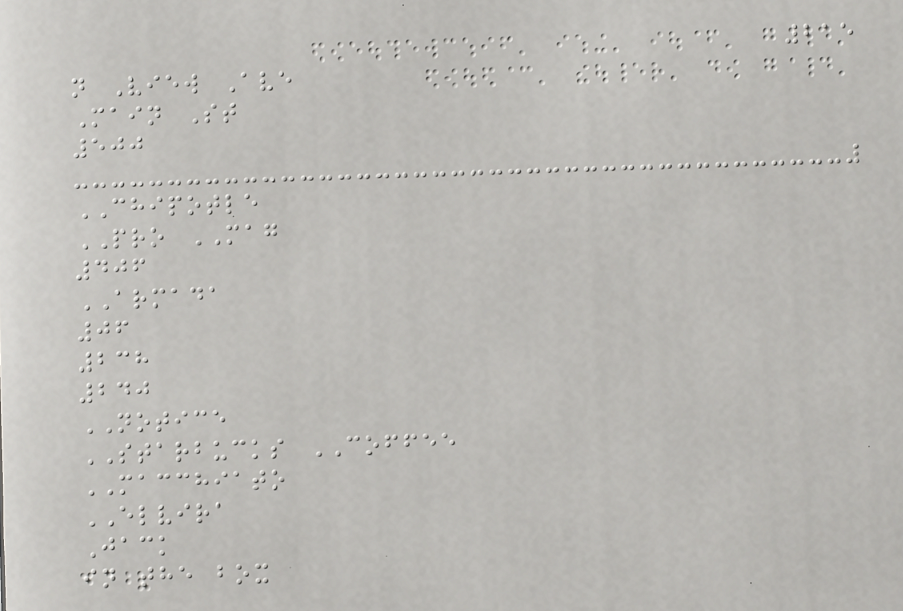215
n View Ave
Main St
500
CHIPOTLE
PRO MAG
406
ARMADA
06
238
240
NOTICE
STARBUCKS COFFEE
MACCHIATO
ELVIRA
Jack
in the box
